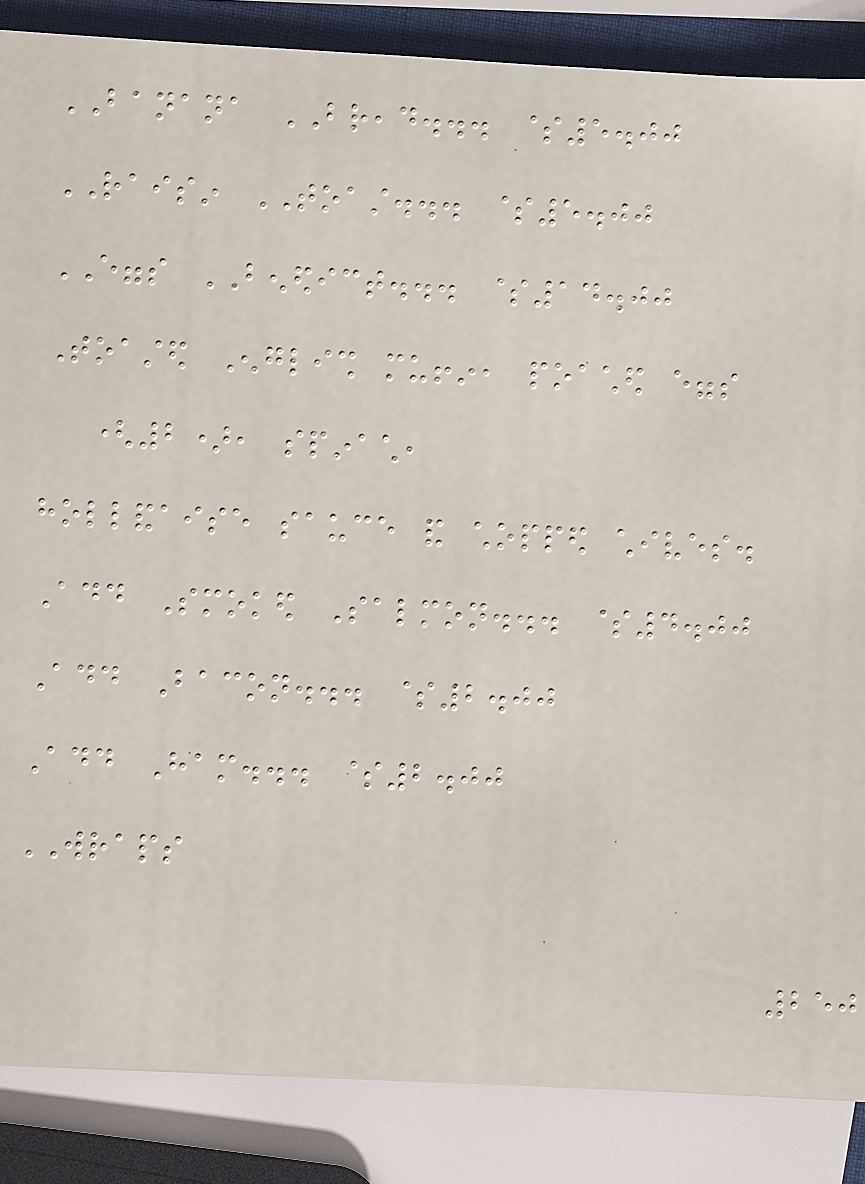BANANA BREAD... $5.00
RAISIN TOAST... $5.00
EGGS BENEDICT... $14.00
Toasted English muffin, poached eggs
(2), spinach,
hollandaise sauce and chopped chives.
Add Smoked Salmon... $4.00
Add Bacon... $2.00
Add Ham... $2.00
WRAPS
250
